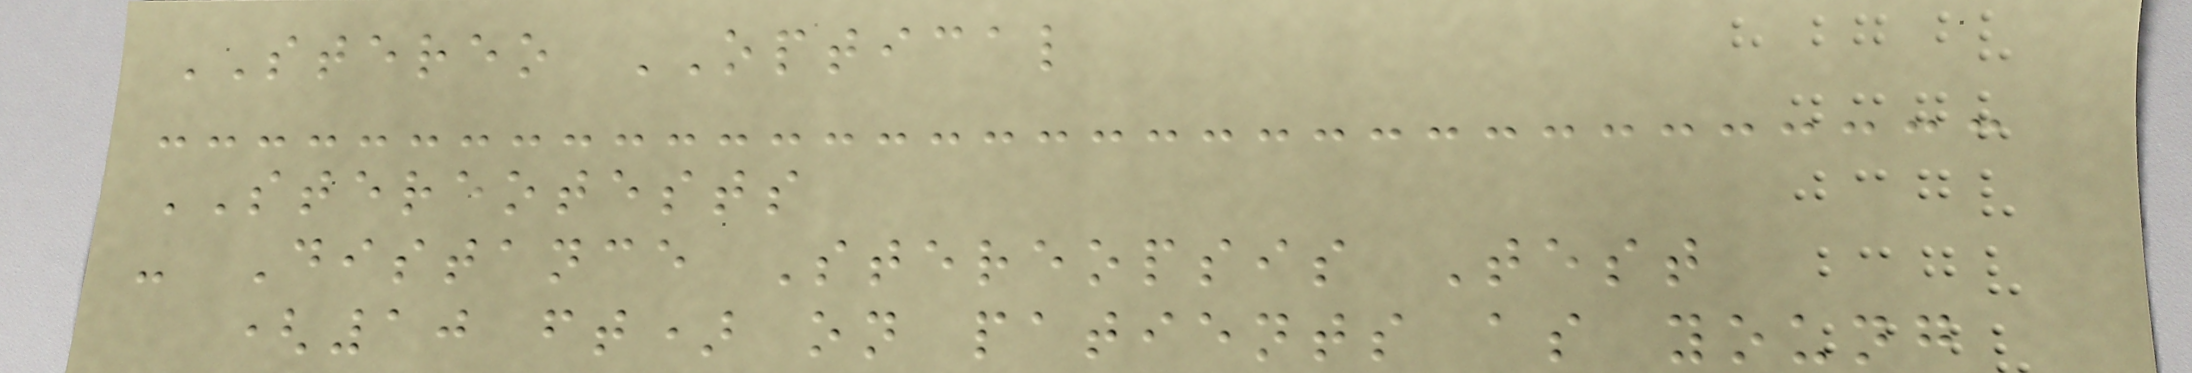STEREO OPTICAL
STEREOTESTS
- Distance Stereopsis Test
(10 ft) on patients as young
